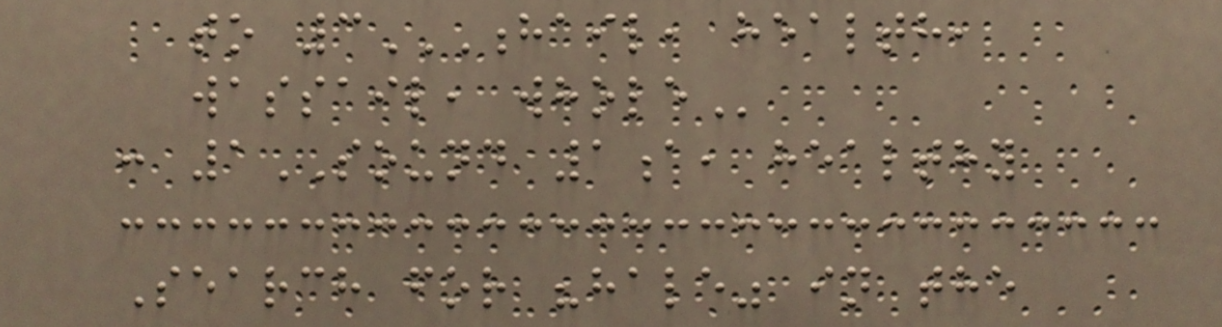to 3HAIL, HEALTH,
WASSAIL, WHOLE
: 1SOUND 1a, healthy
Search for "hale" in the
